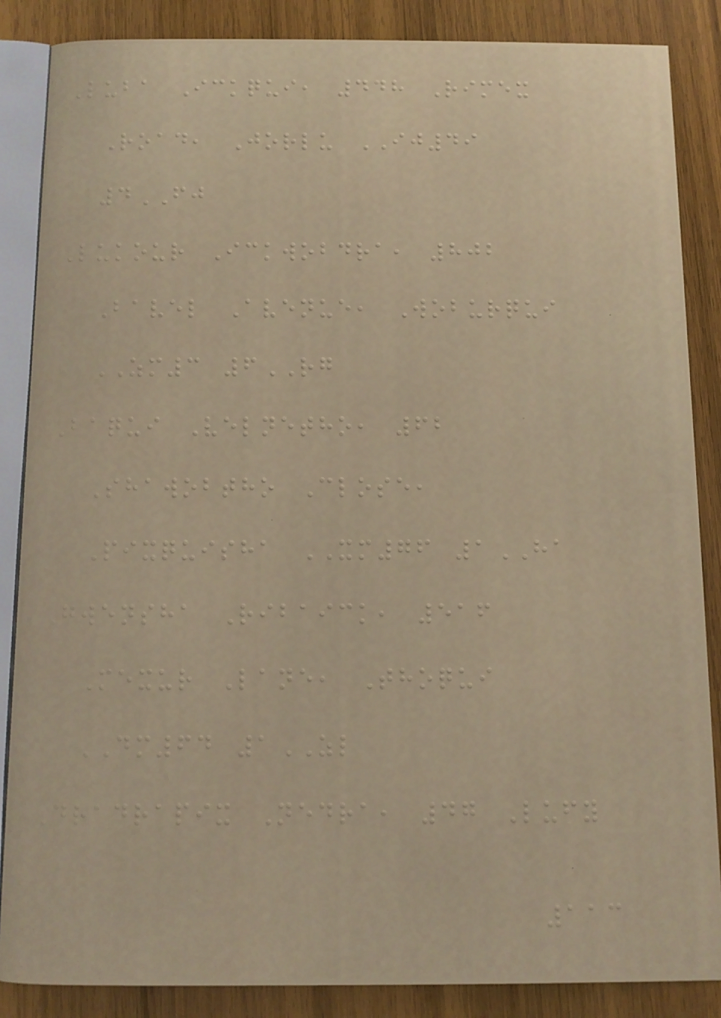Luba Ickqui, 448 Rimex
Road, Jorlu IJ49
4FJ
Lukour Ickwobdra, 802
Bavel Avenue, Woburqui
ZM3 6RG
Baqui Velnetho, 62
Shawobtho Close,
Pixquisha XM76 1HA
Gwensha Ribaick, 516
Mexur Lane, Thoqui
DM64 1ZL
Dradrapix Nedra, 47 Lufy
113
